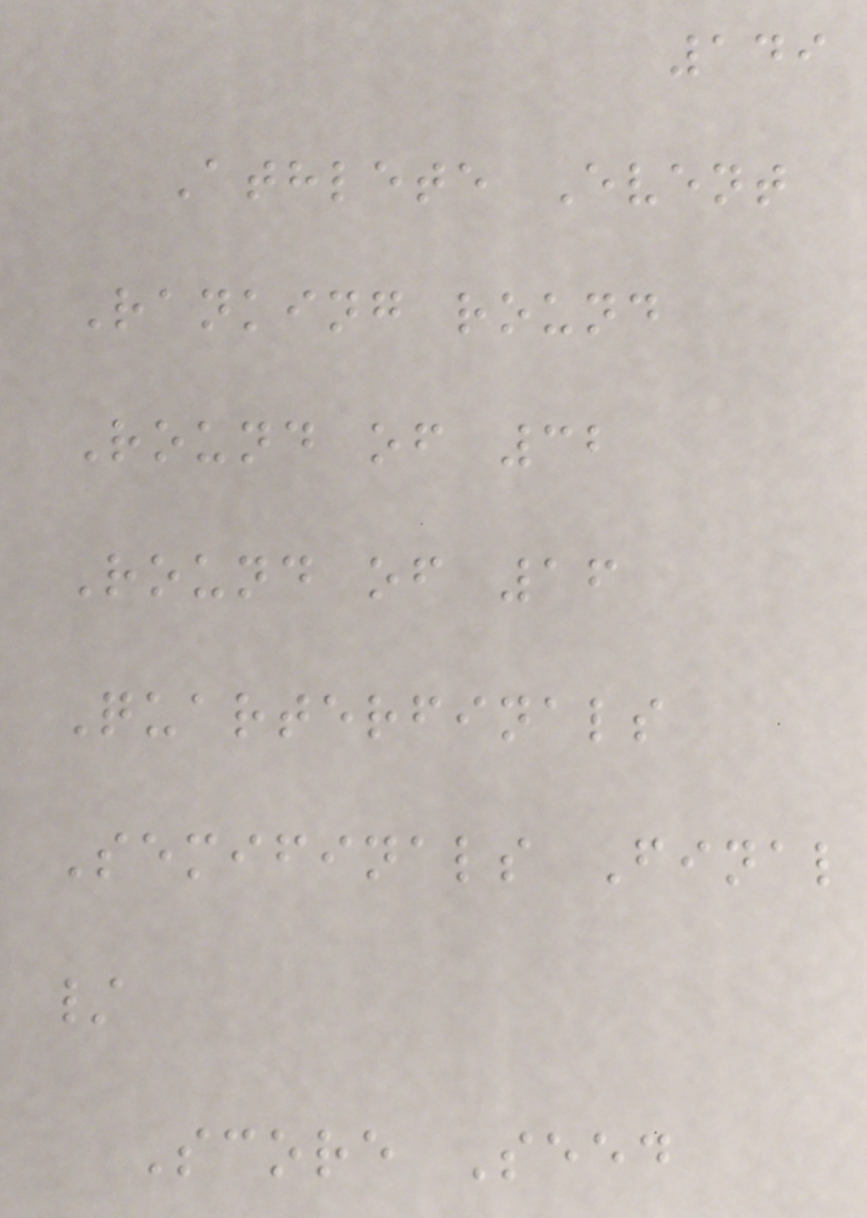149
Athlete Event
Ranking round
Round of 32
Round of 16
Quarterfinals
Semifinals Final
/
Score Seed
